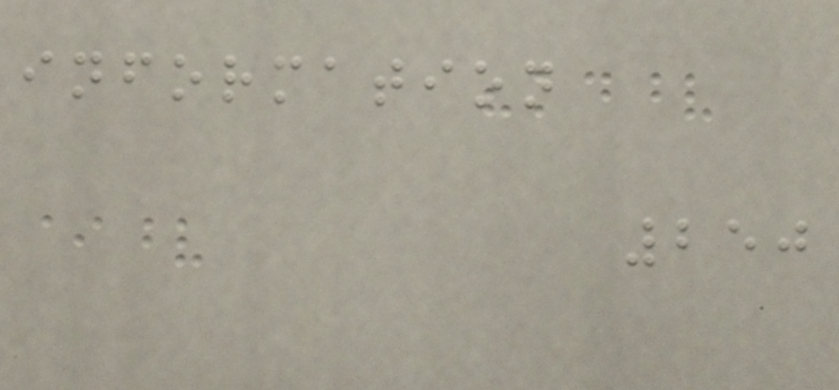information
250
